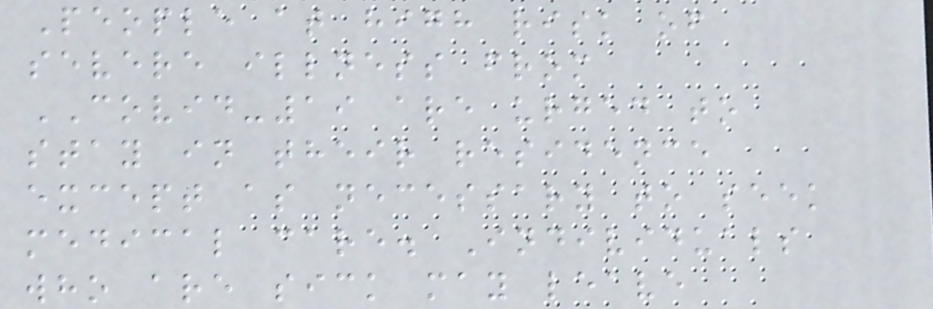People at high risk of
severe illness from
COVID-19 are urged to
stay in their residence
except as necessary to seek
medical care. Individuals
who are sick may leave
